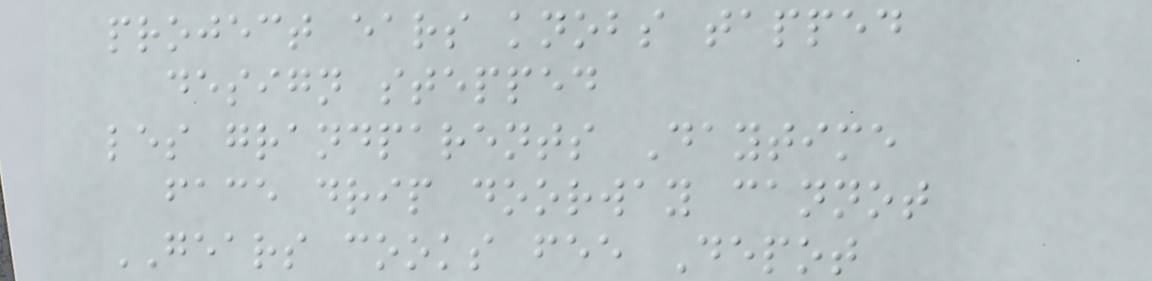project ears knobs tapped
design stepped
les grandparents Daytime
face drip doorway cannot
GEARS cooks fee Depot
